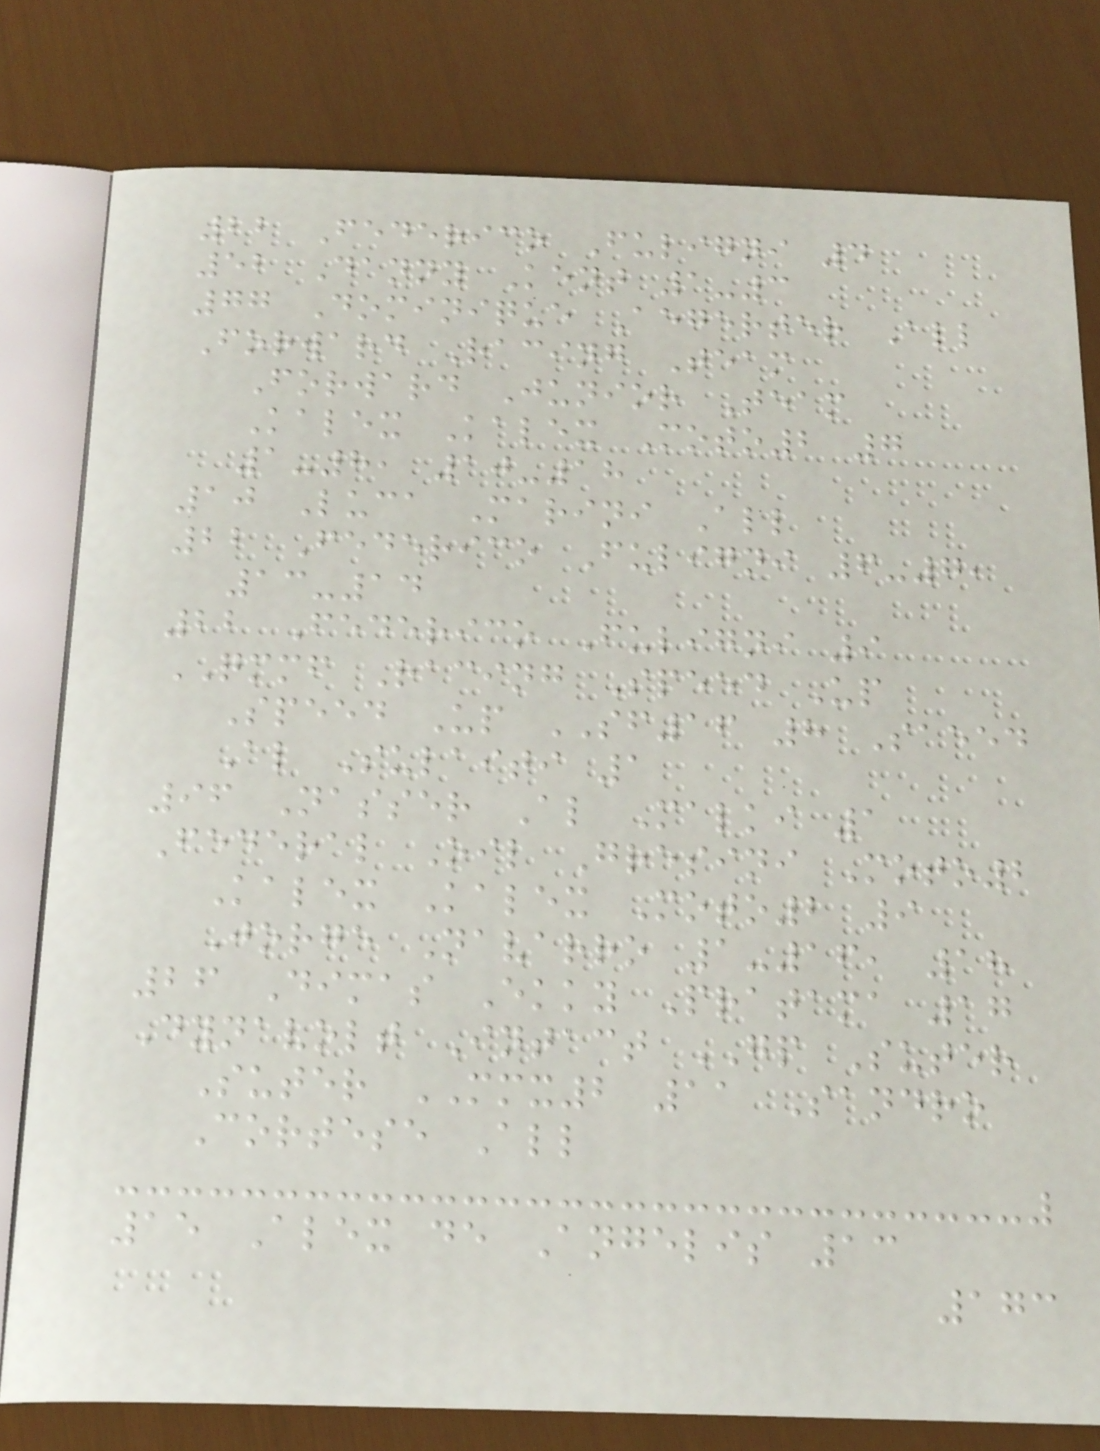22 Federico Fuligni 4
52 Danny Kent 1-3
77 Dominique Aegerter All
Forward Racing Team
Forward Junior Team
Kalex Kalex Moto2 7
1-8, 10-18
10 Luca Marini All
22 Federico Fuligni 6-7,
13-14
22 Federico Fuligni 9
QMMF Racing Speed Up
Speed Up SF16 8 Saeed
Al Sulaiti 1
96 Nasser Al Malki 1
Federal Oil Gresini Moto2
Kalex Kalex Moto2 9
Jorge Navarro 1-16, 18
26 Dimas Ekky Pratama 17
Dynavolt Intact GP Suter
Suter MMX2 11 Sandro
Cortese All
15 Alex de Angelis 13
173
